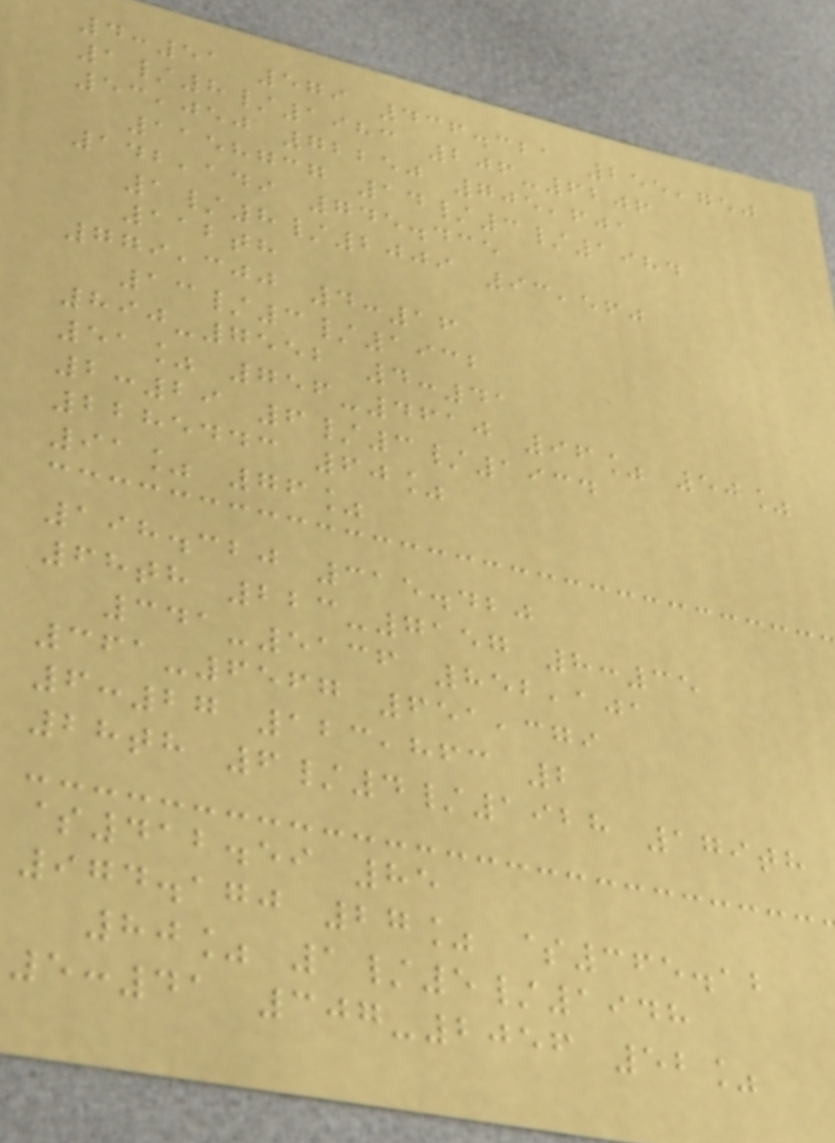4:51 579 436.321 255,750
1/8/1983 206-6206
53,050 72250 705,601
1158737 14/3/1984
142,149 745.435
1/8/2009 93,560
112th
779,300 4:16
13/3/1932
890-7552 4:41
51% 756-4610 96% 50%
2:29 6/3/1934
2285443 60%
91% 76%
198.320 315.420
68th 223-7157 8:35
341-5136 852,101
361-6567 651,379
6:27 123,863 2
28th 6/4/1928 179th
$412.59 85
974.170 27% $365.12
80% 1/5/1948
5:41 307-2056 52%
